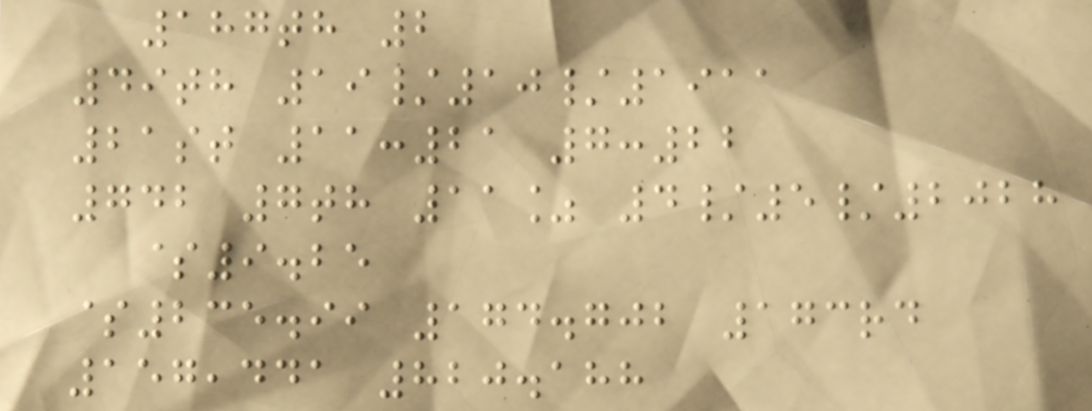187th 2
49th 19/10/1911
21st 11:21 7:22
742 7th 11% 4/5/2028
$9.25
$235.99 174.702 173rd
157,441 820.188
